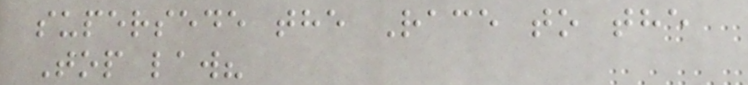supersede the Race to the
Top law?
